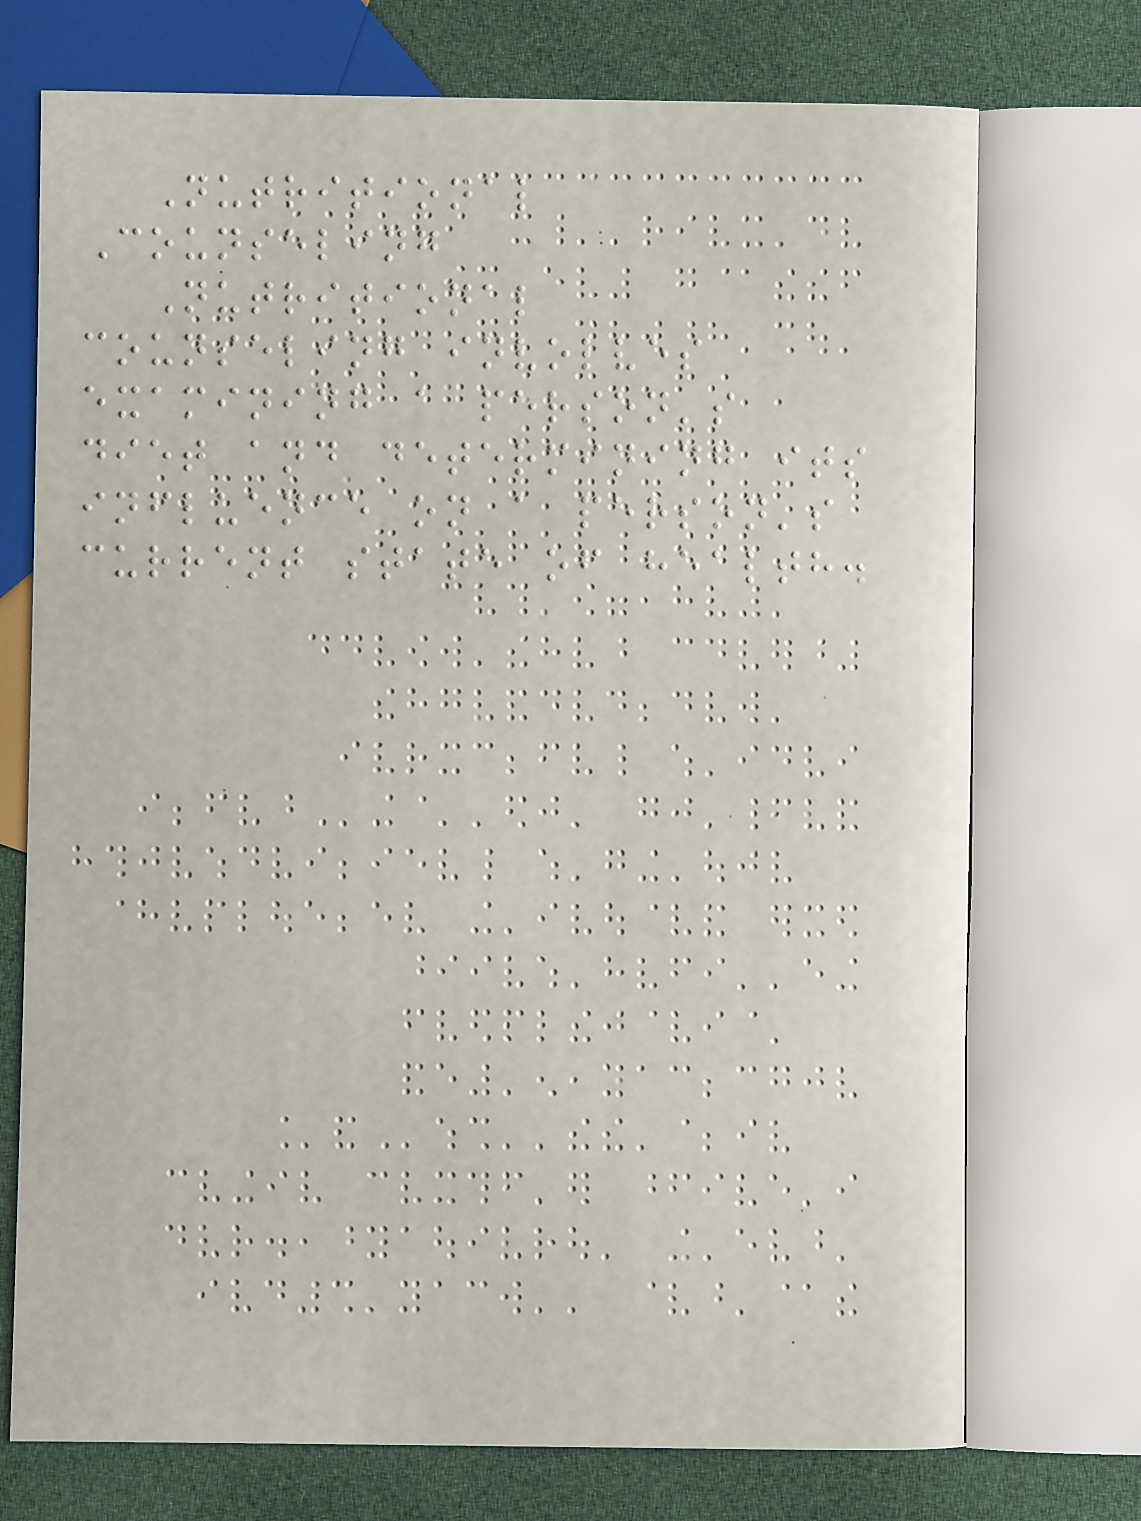Nutritional
Counseling
Nutritional
counseling involves
examining a person's
diet and determining its
influence on a person's
current state of health.
